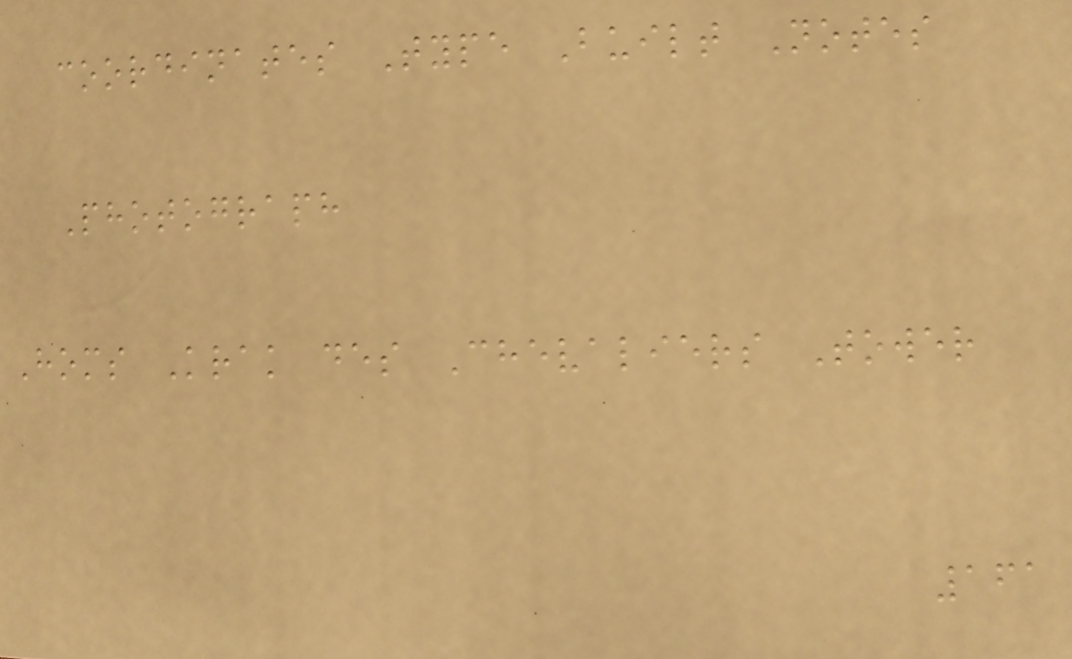coordinates Type Built Notes
Photograph
Homs Krak des Chevaliers Tower
161
